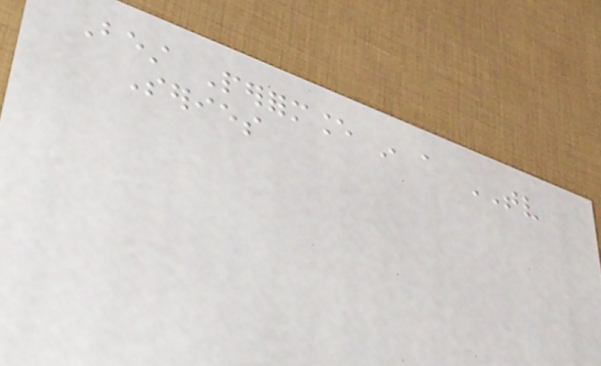Best Performance in a TV
Series
